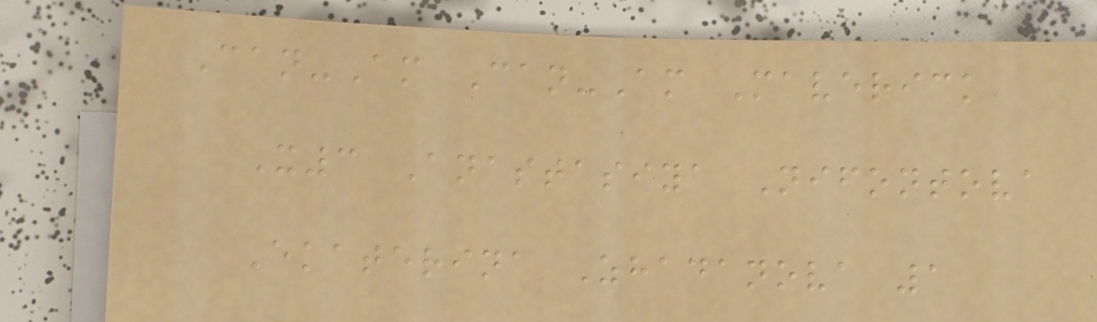Can-Am Can-Am Maverick
X3 Anastasiya Nifontova
Ekaterina Zhadanova 1
